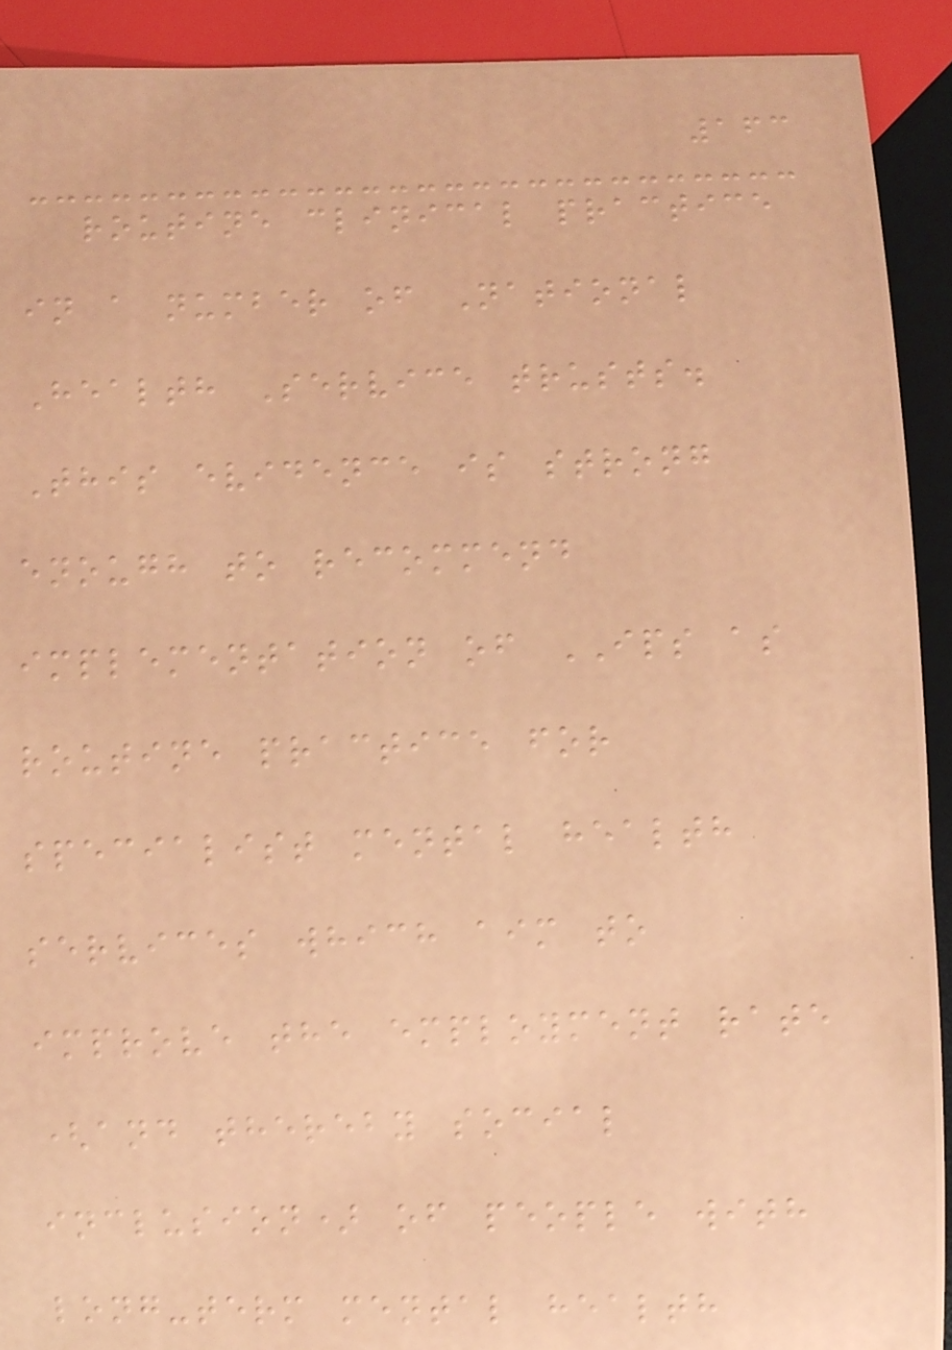163
routine clinical practice
in a number of National
Health Service trusts.
This evidence is strong
enough to recommend
implementation of IPS as
routine practice for
specialist mental health
services which aim to
improve the employment rate
(and thereby social
inclusion) of people with
long-term mental health
